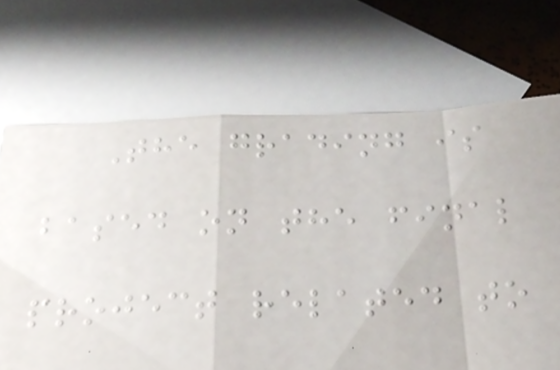The grading is
based on the final
project related to
